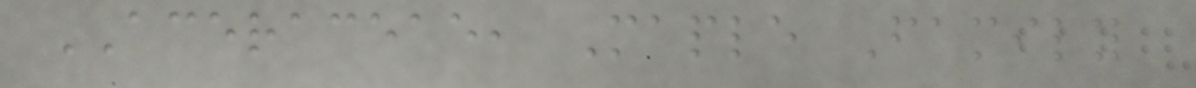ACERACEAE, Maple Family
